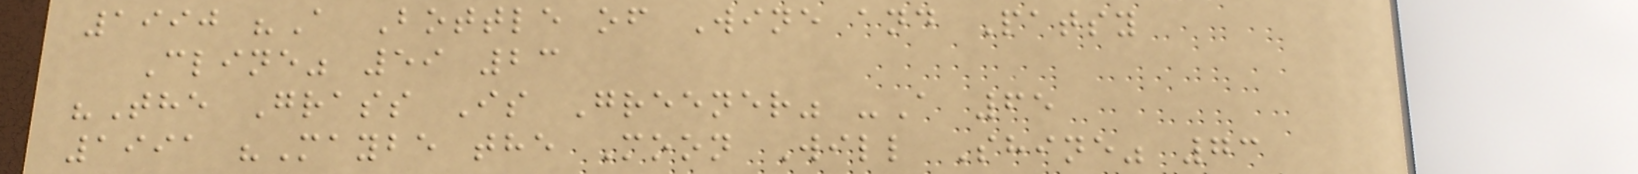1990 "A Bottle of Wine and Patsy
Cline" 59 23
"The Grass Is Greener" -A 65
1991 "Maybe the Moon Will Shine" 73
